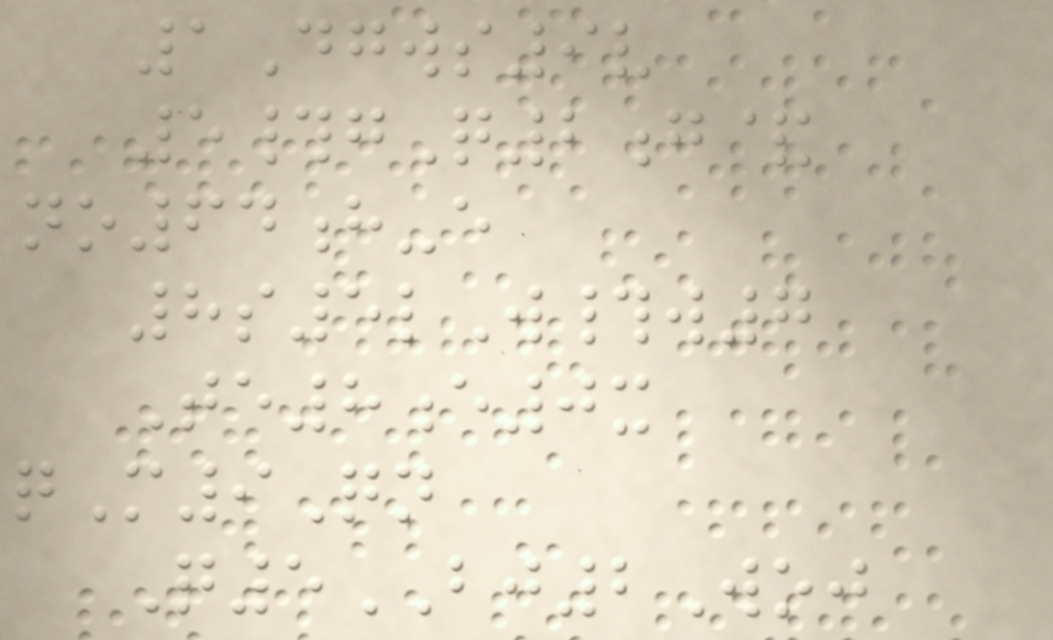1Dgws9v
5#gQ2g&
no64h-e
8s5lW#w7
Te8e0x
qM9Qn
Q5BJ2Woj
